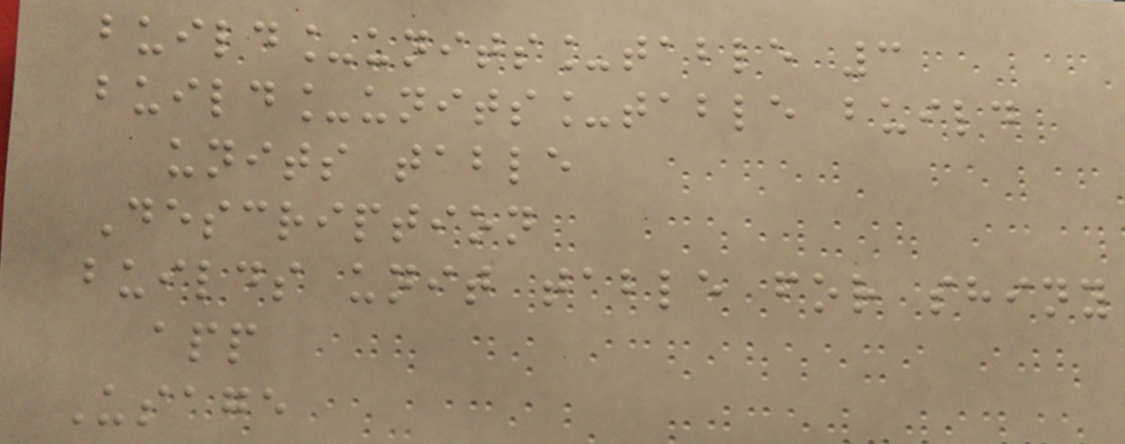build_units_table 3
build_units_table build
units table
Description
builds unit table for shiny
app
Usage
